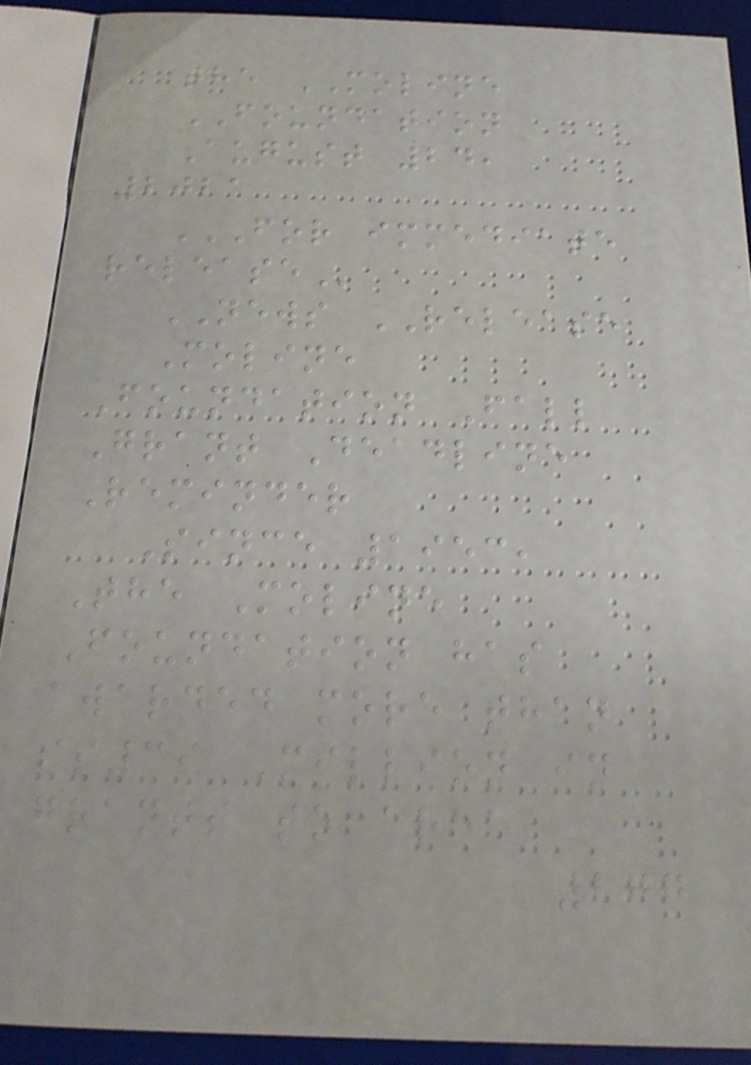the MOLINE
FOUNDATION
August 24,
2021
FOR IMMEDIATE
RELEASE
NEWS RELEASE
Moline
Foundation Fall
Grant Deadline
Reminder
Since 1953,
The Moline
Foundation has
awarded more than
$39 Million in
grants to area
277
